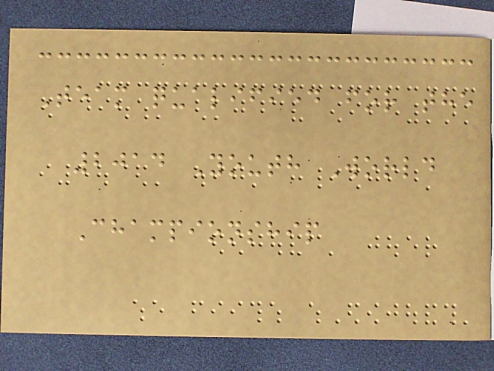Team qualified for the
2014 Youth World
Championship
